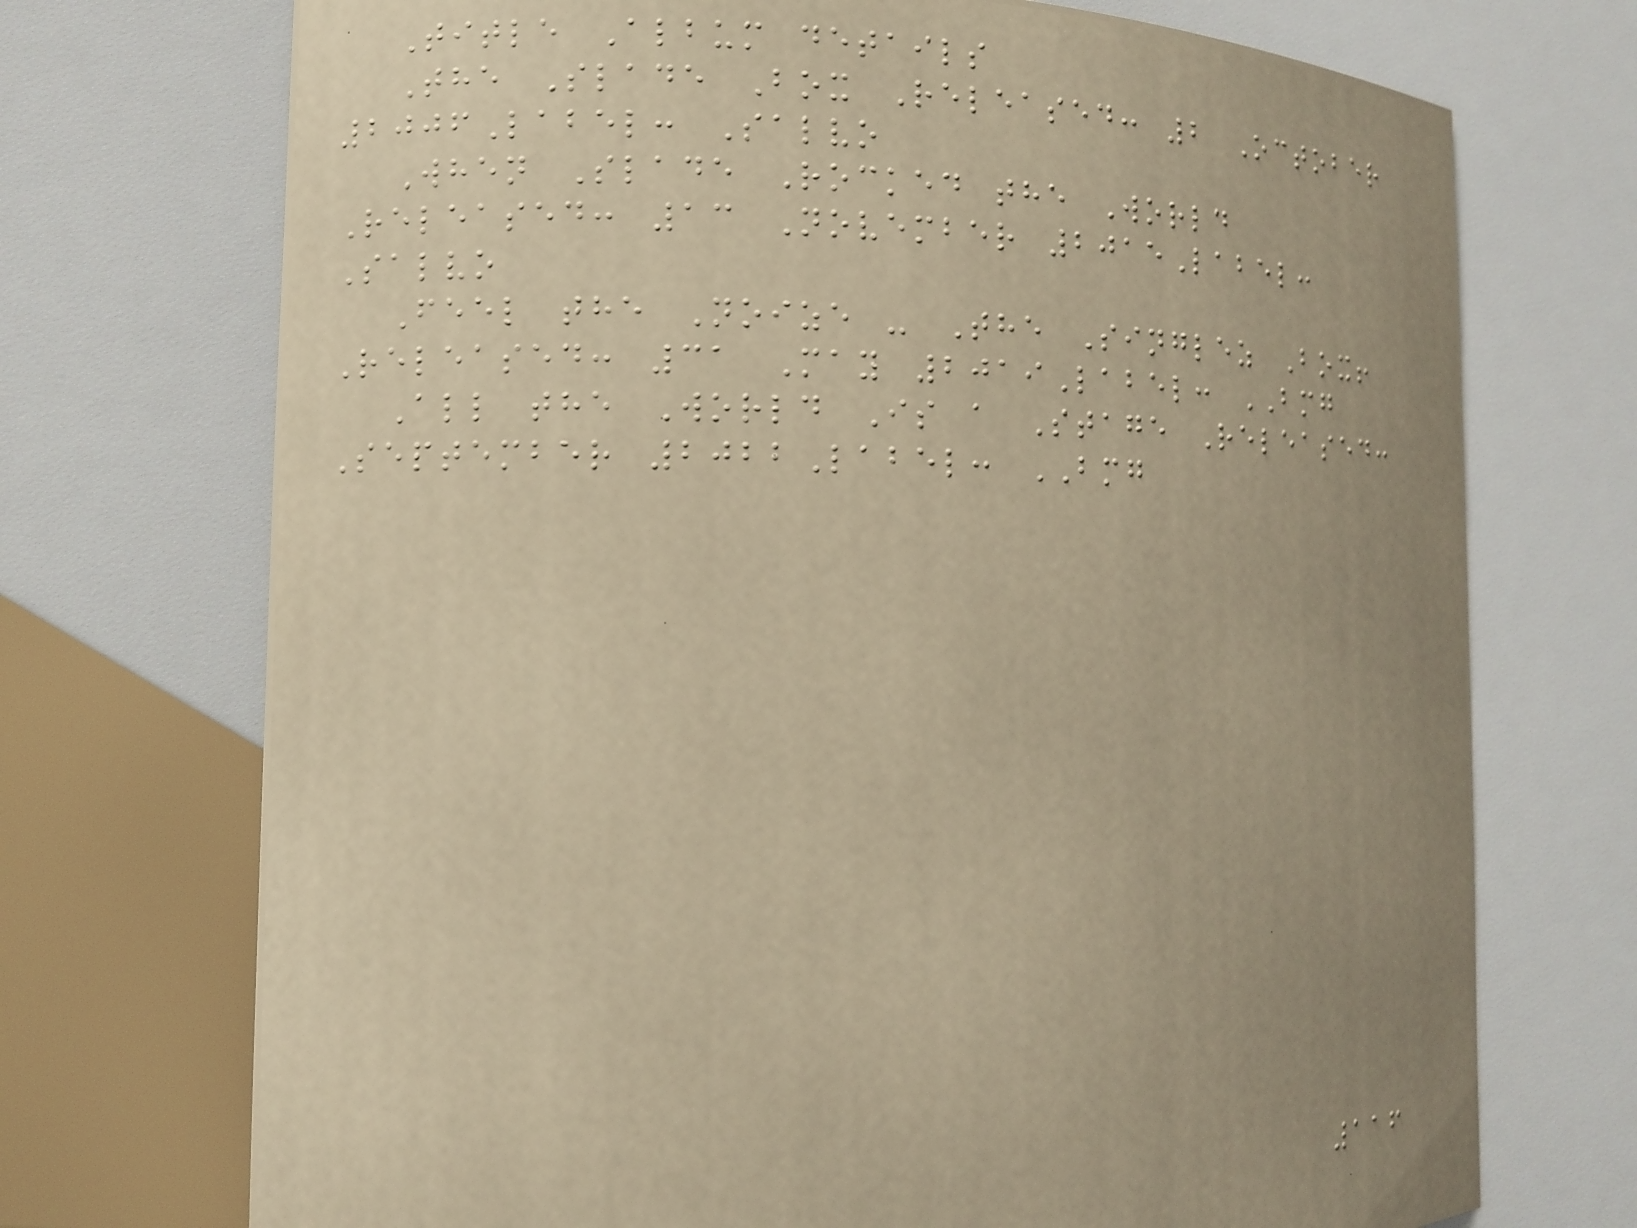Title Album details
The Slade Box Released: 2 October
2006Label: Salvo
When Slade Rocked the World
Released: 13 November 2015Label:
Salvo
Feel the Noize - The Singlez Box!
Released: 31 May 2019Label: BMG
All the World Is a Stage Released:
September 2022Label: BMG
116
